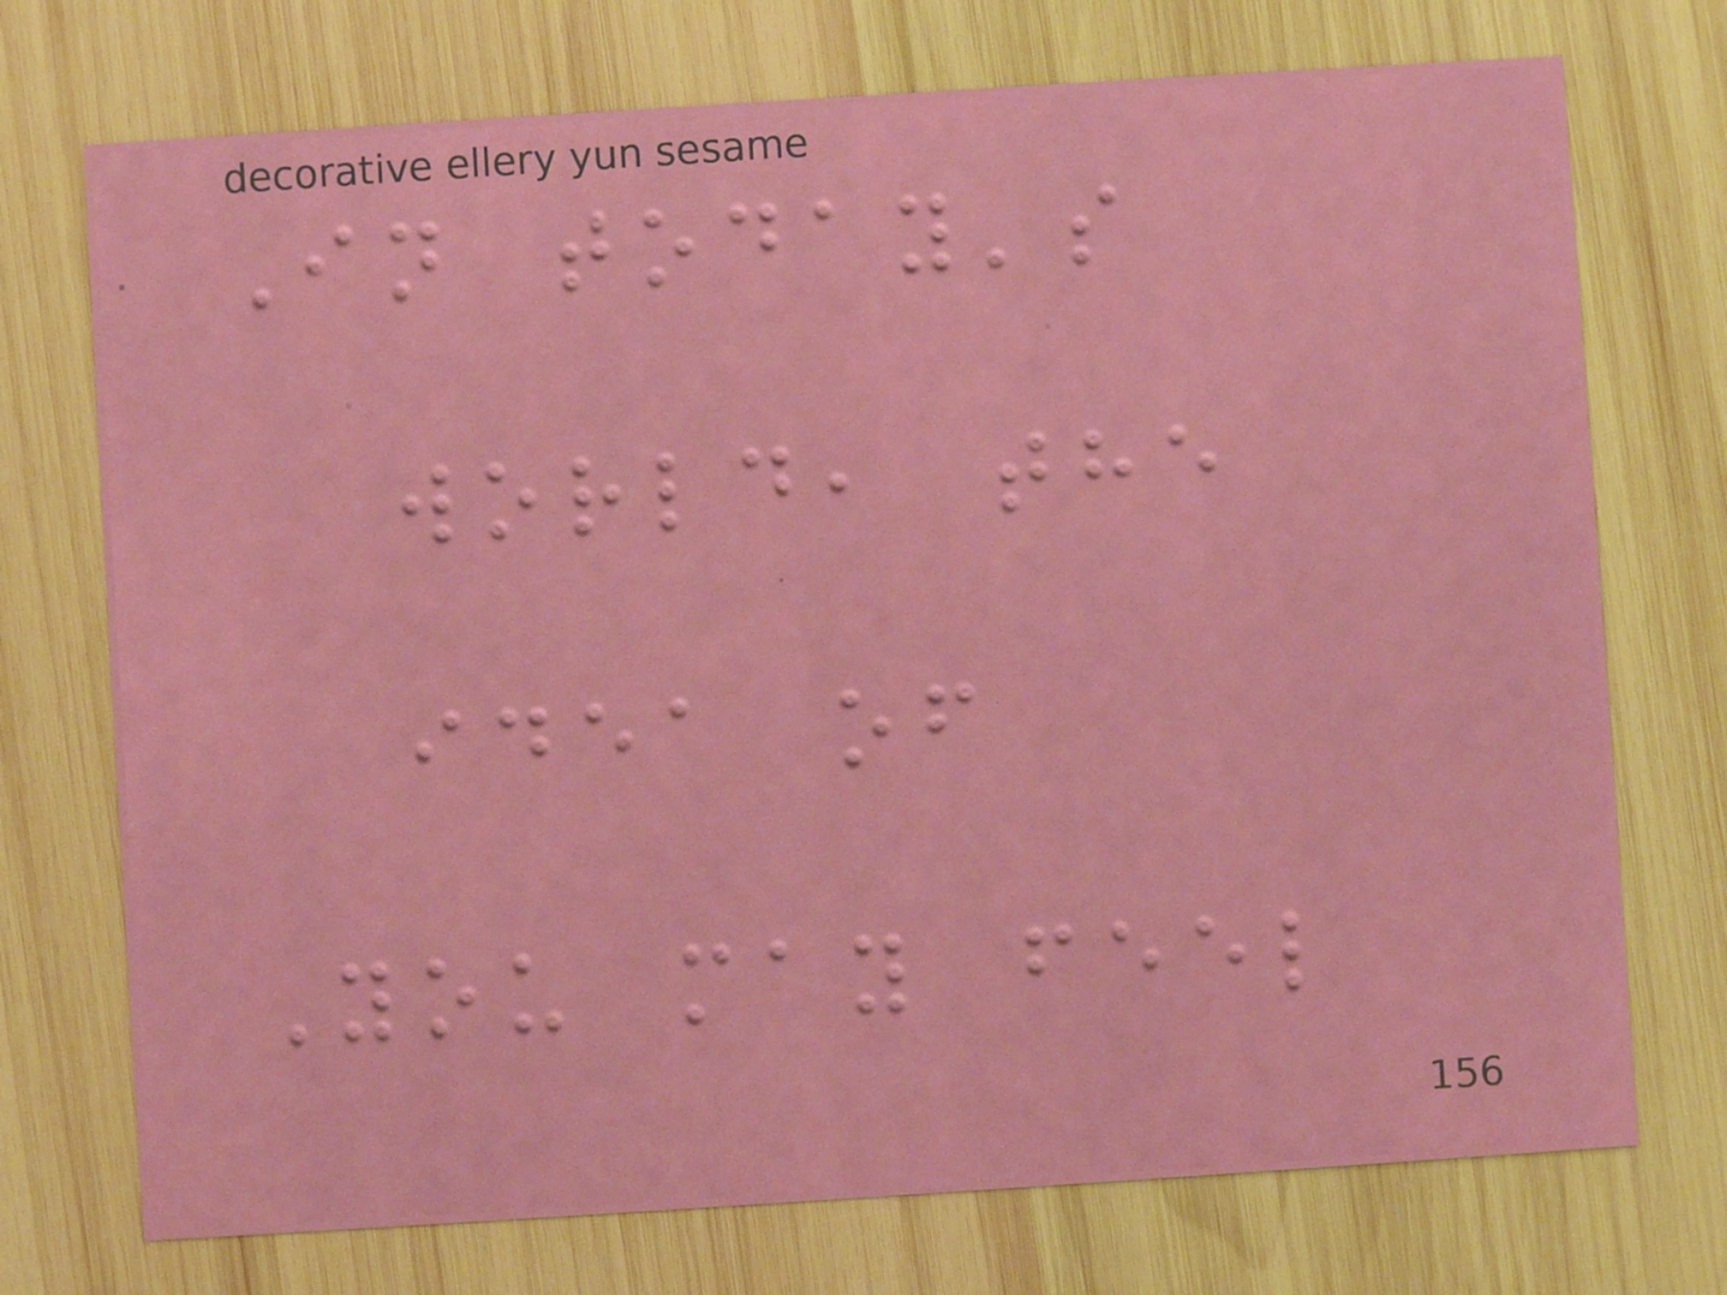In today's
world, the
idea of
You may feel
